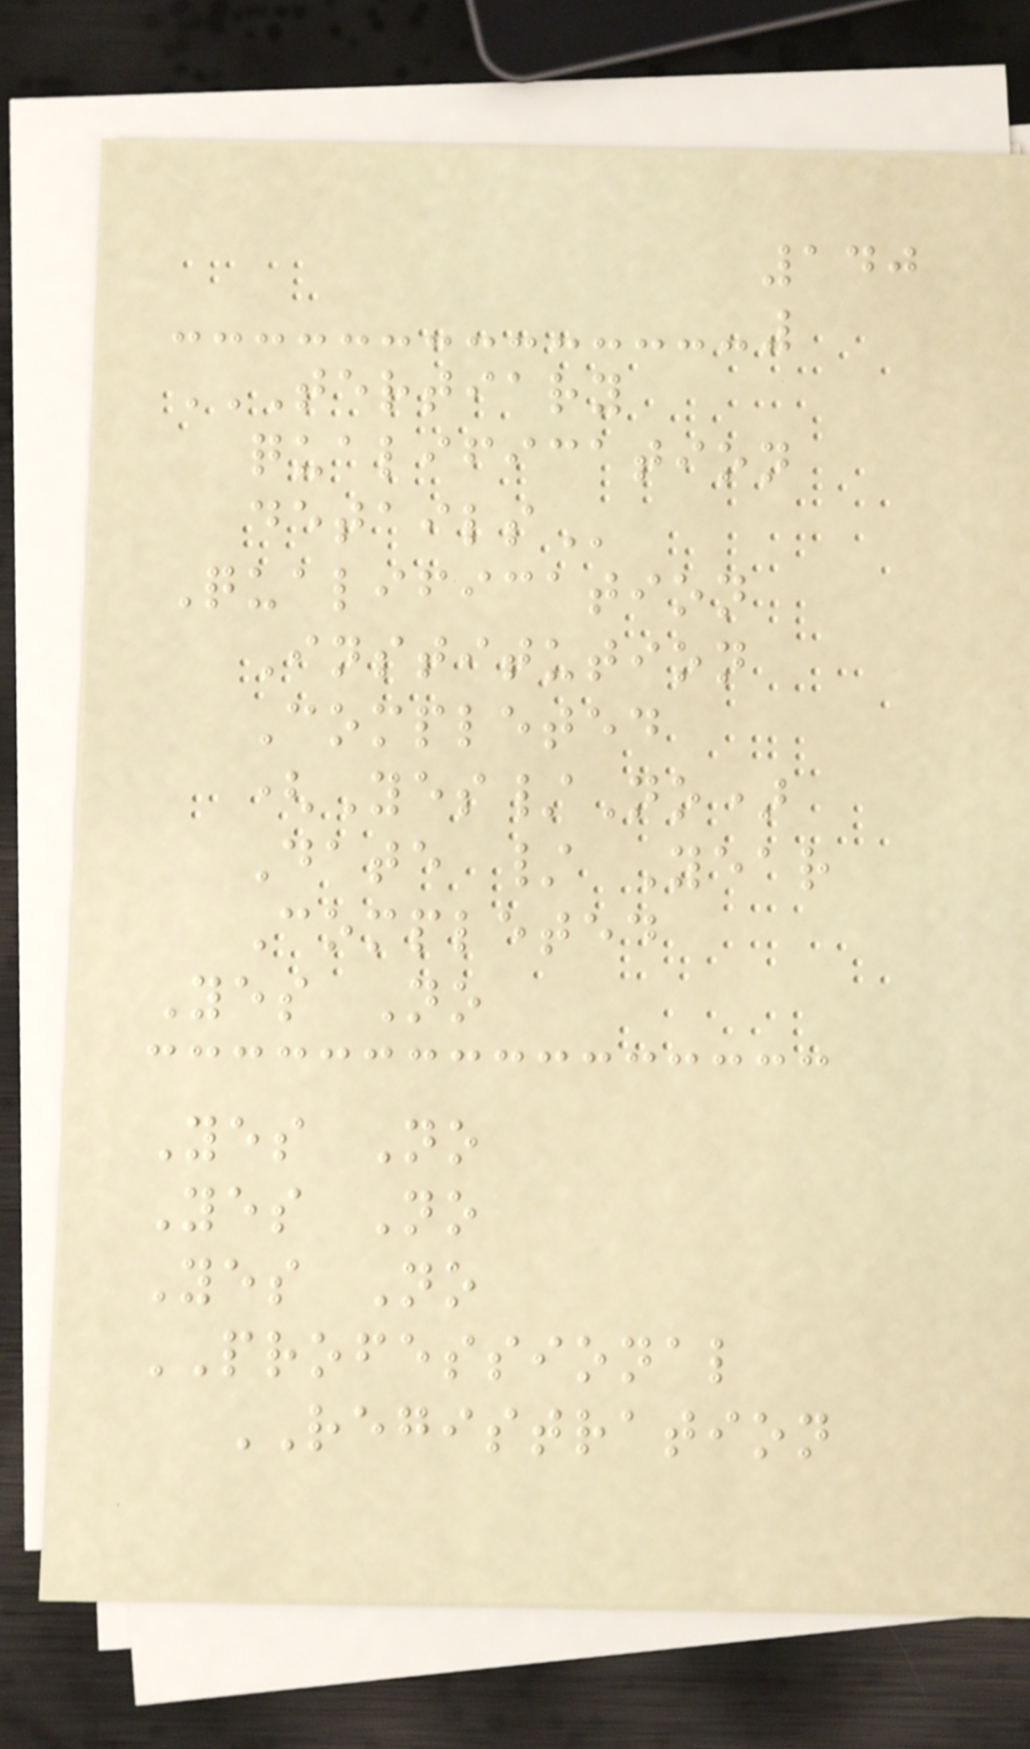140
TERTIARY
QUALIFICATION
DETAILS
Qualification
Institution
Completed
(Yes/No)
Date / Year
Completed
Yes No
Yes No
Yes No
Yes No
PROFESSIONAL
REGISTRATION
